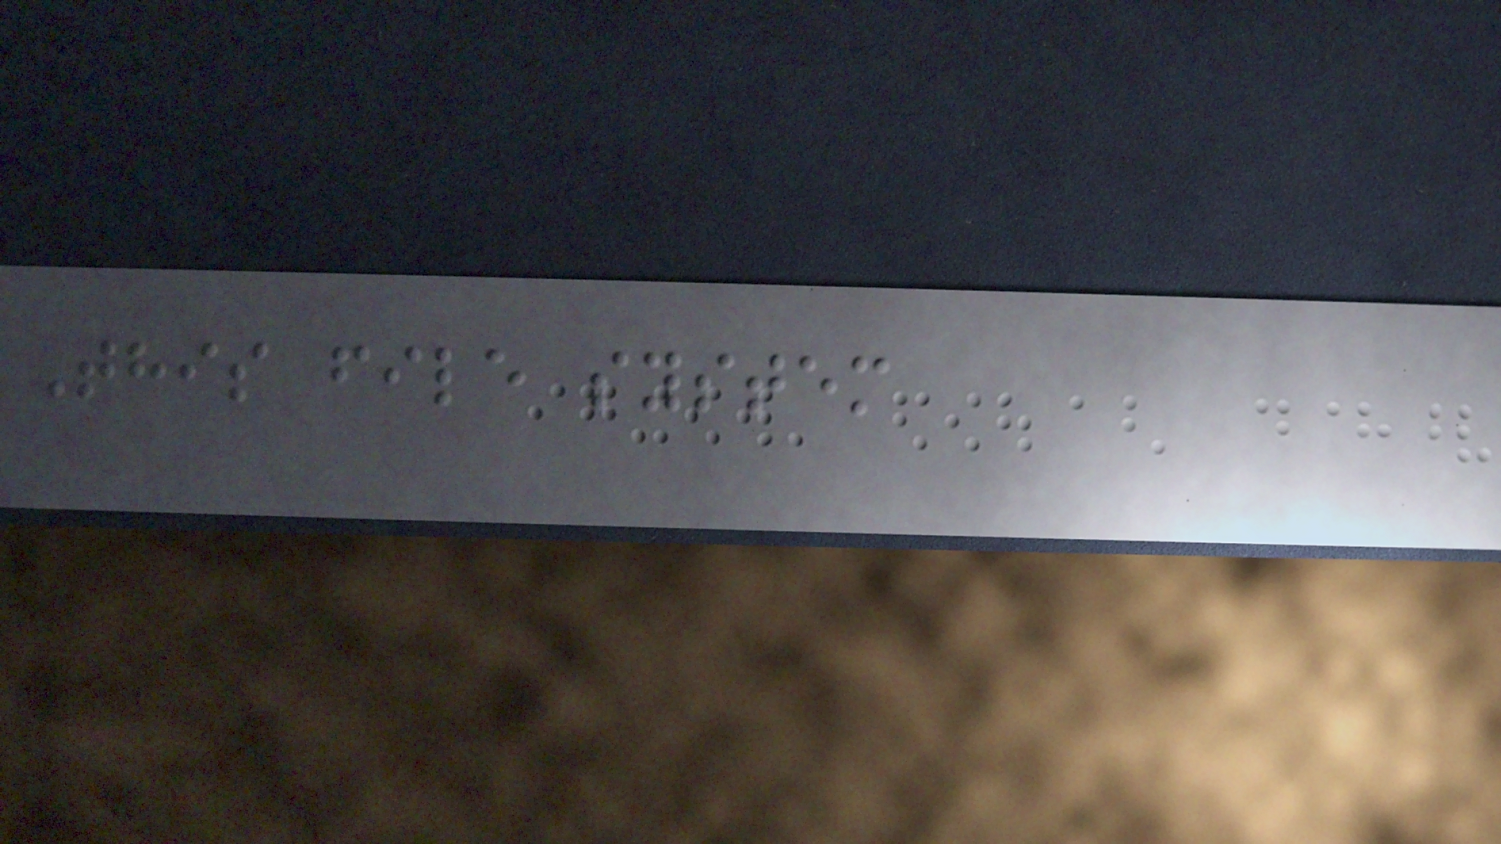This file system
